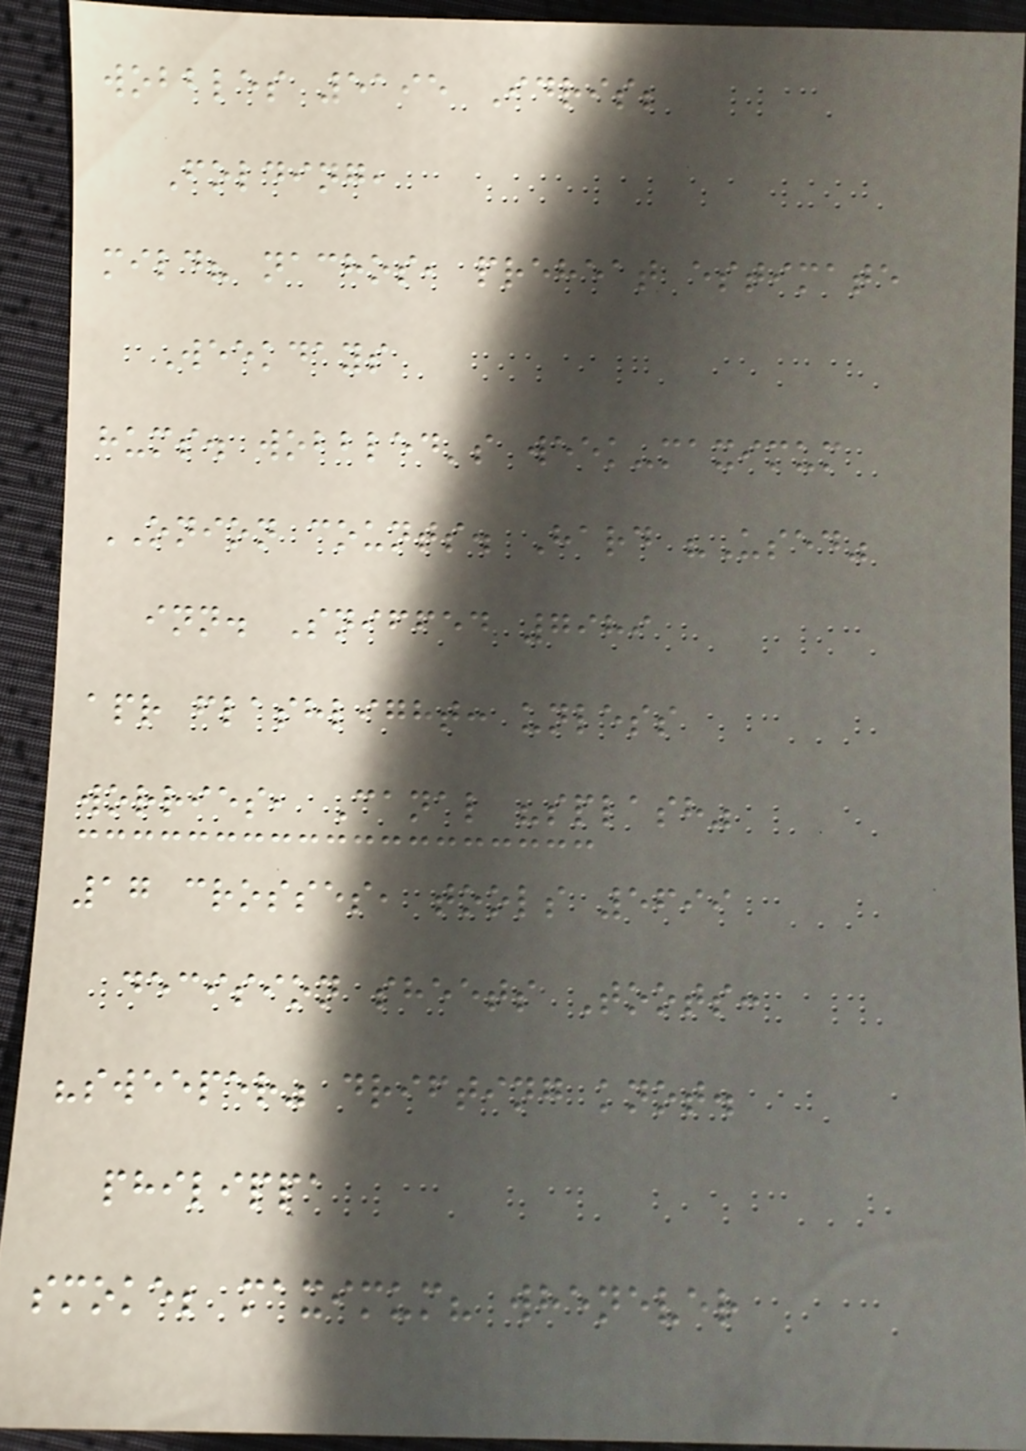wobbles 5195 Idris;
Folding,
mild? nachos, preheat estimate
Weekdays
hums. wobbled's week-maximum
ONION counts. Hard "Used"
inn. Sniffed 7989
apr flashlight: unless
worries, Canal "splash"
17 crosses, tools 5699
decision sheets Toots:
"sweeper" drifting knot.
philippa
smoke; maximum? whenever
